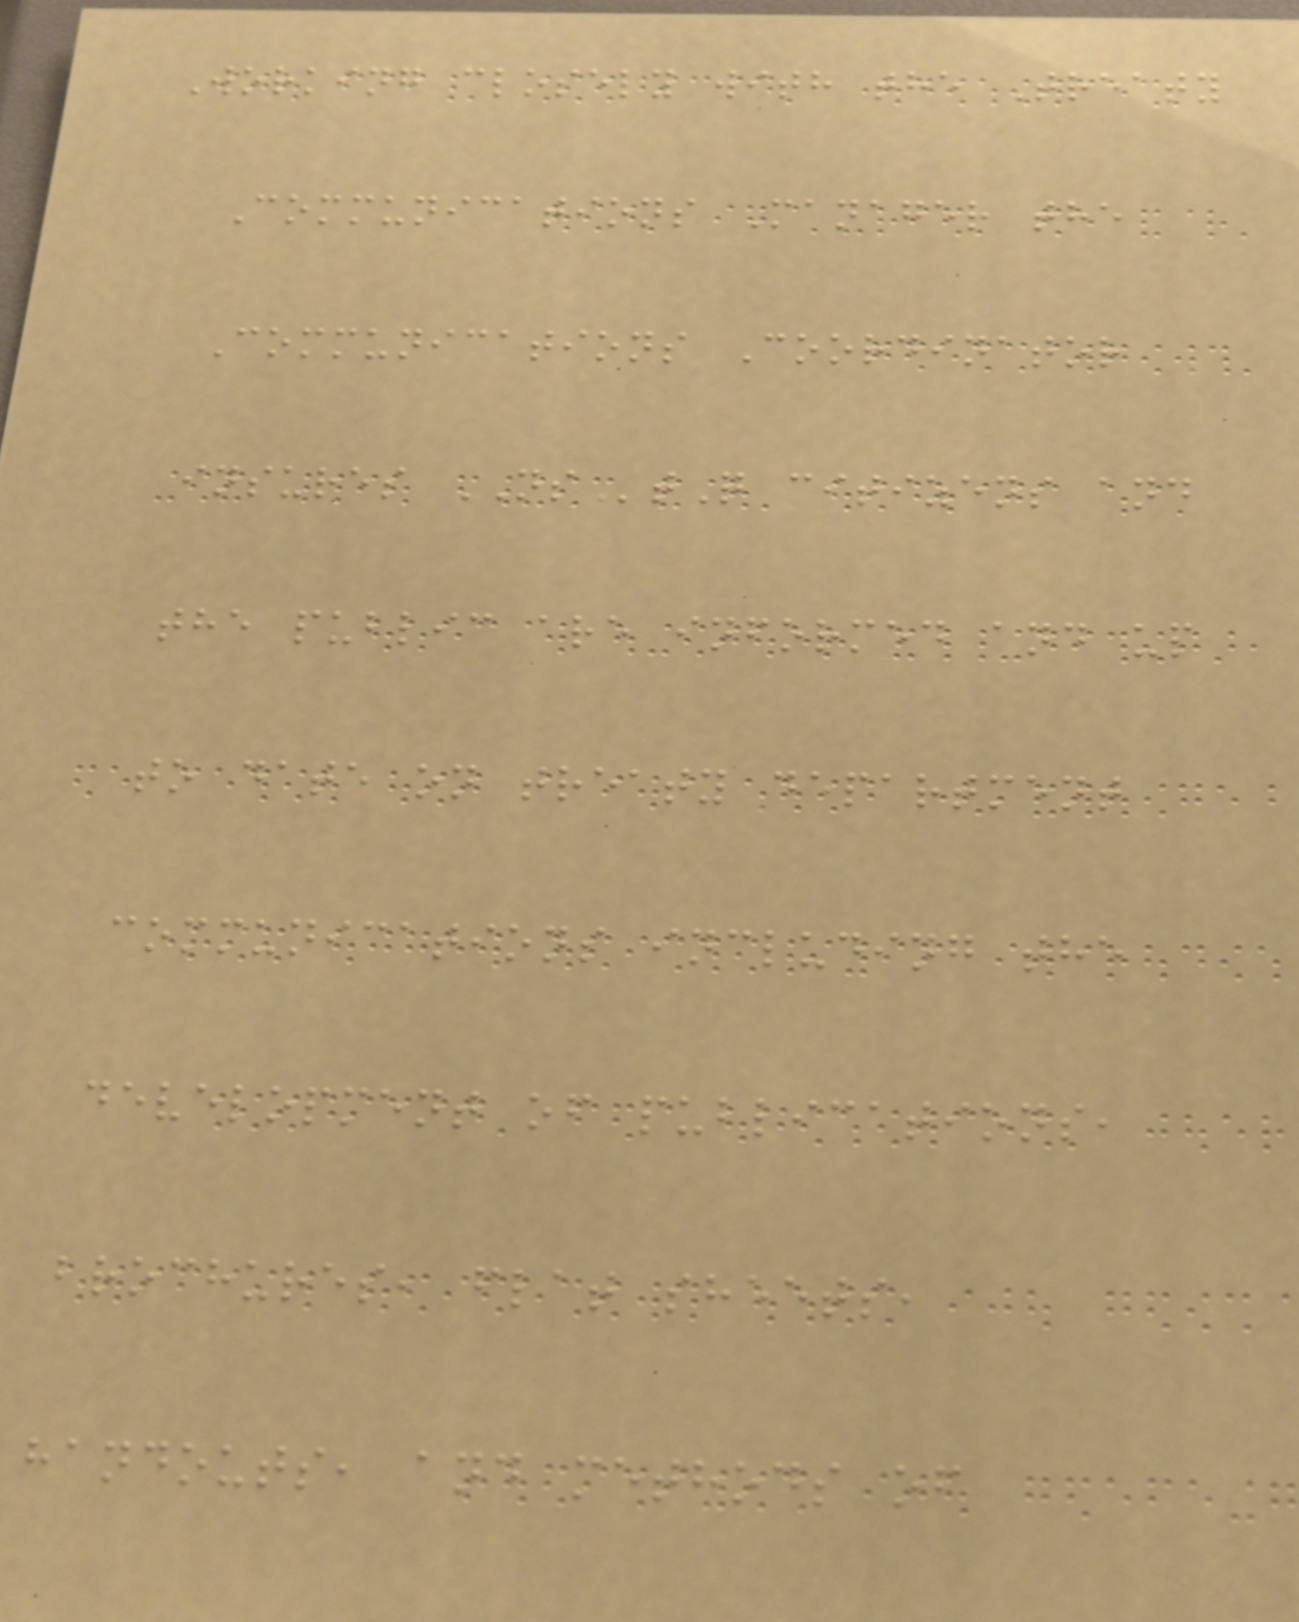Working closely with the Treaty
Communications Manager the
Communications Coordinator
insures NStQ citizens and
the public are informed and up
to date on treaty department
communications including the
development of publications,
brochures, flat sheets,
handouts, and methods of
